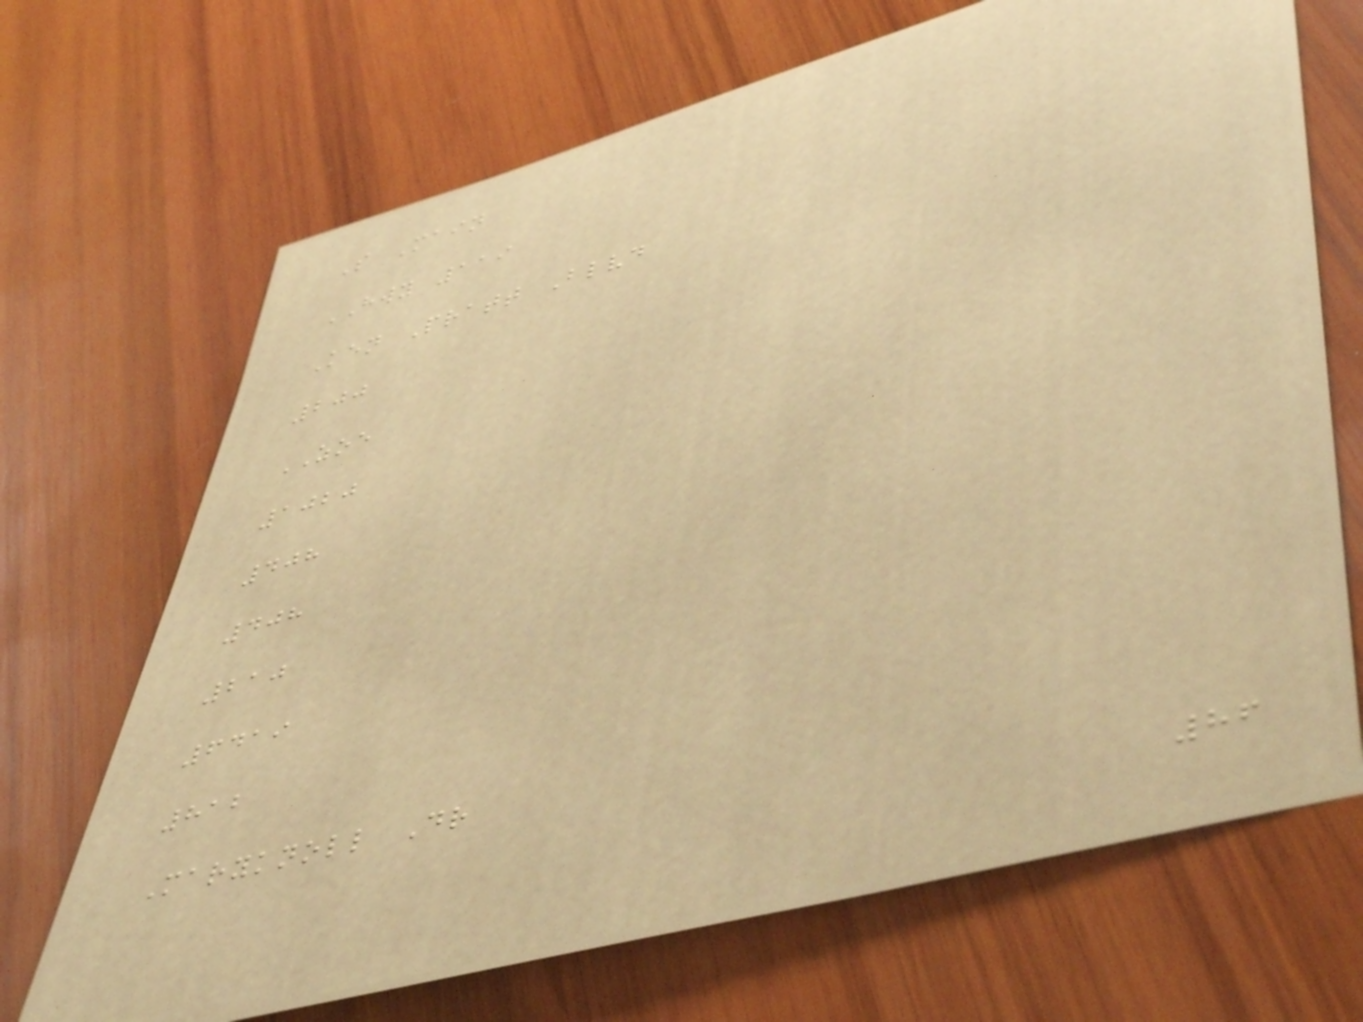S Main
HWY 119
Ken Pratt Blvd
200
ZOE
1020
408
408
210
6419
812
Maryknoll Dr
86
